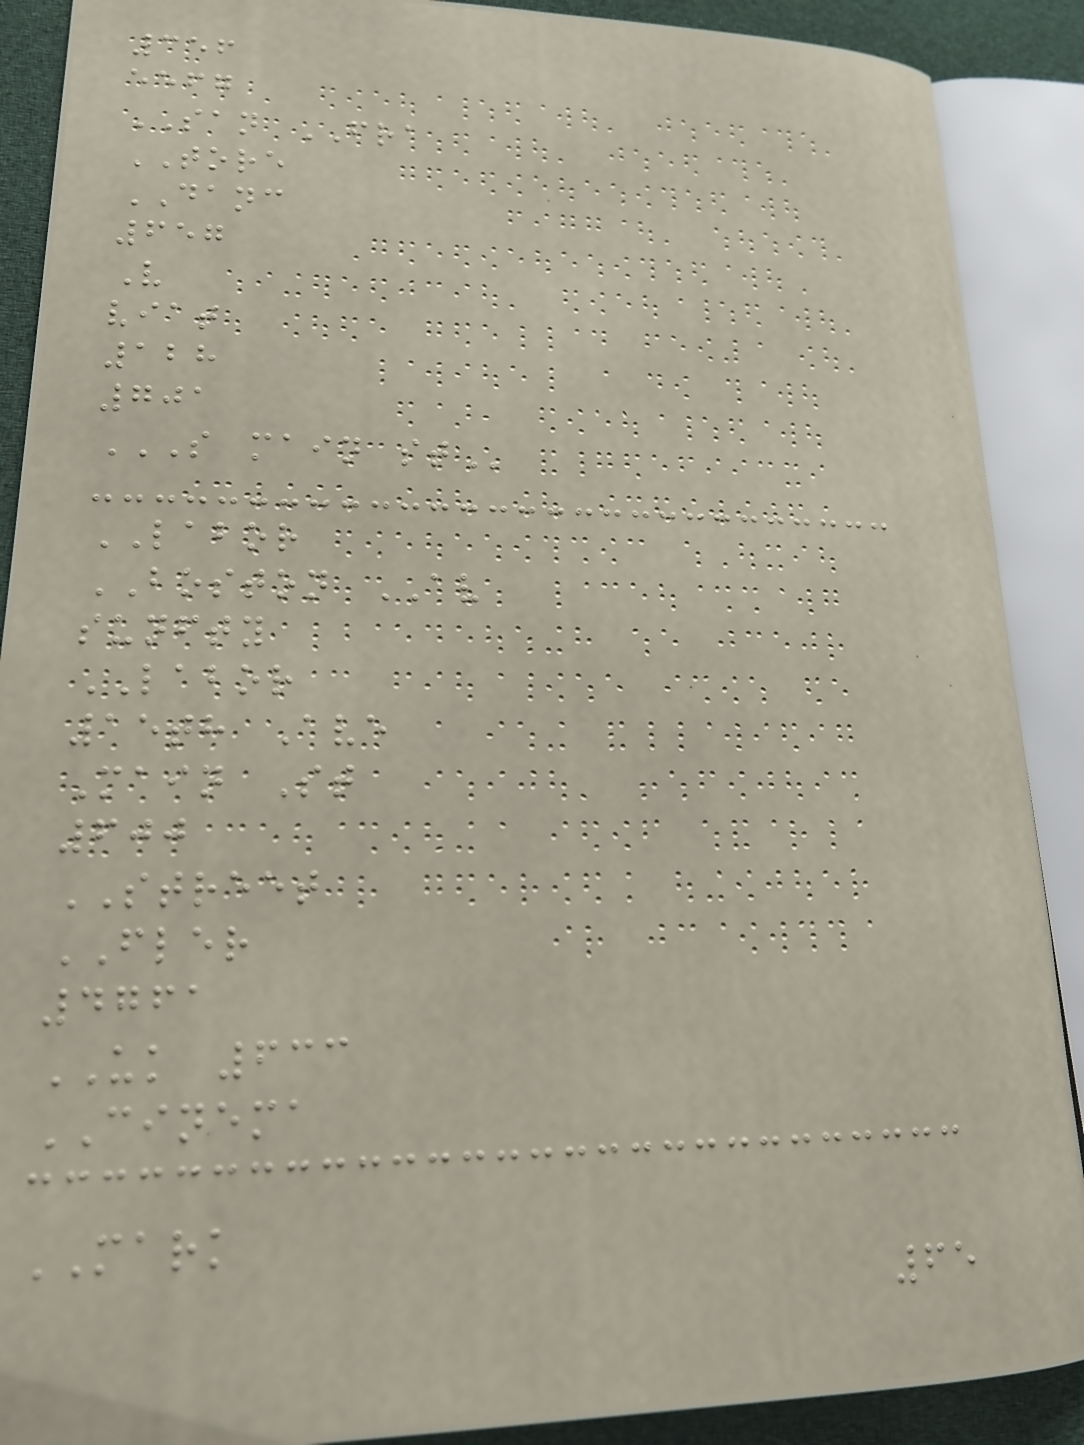356
eefg
SAN FRA
TORE
DANC
657
V
viat
128
701
S MAIN ST
LABOR
BOSTON AV
sunfty
LABOR
15th Ave
Main St
600
STREET
FLER
4761
UK 633
CINEMA
MARK
65
